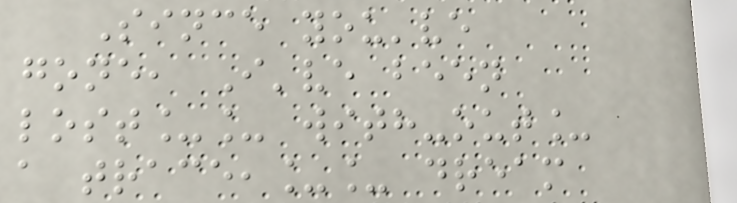Since you've
gone, I've been
lost__ with-out_
a trace,__ dream
